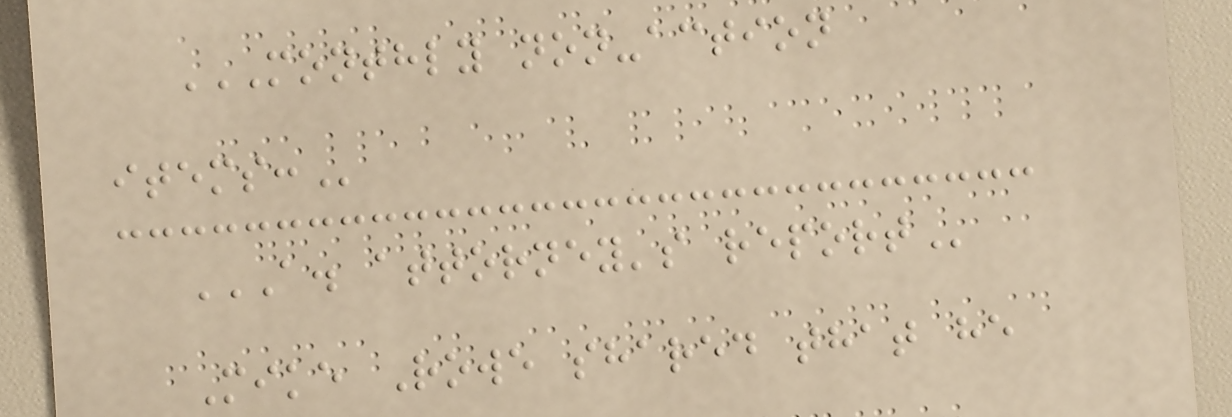MONTHLY NON-ACTION
ITEMS:
A. ATTORNEY'S REPORT
Mike Rowe shared that he
